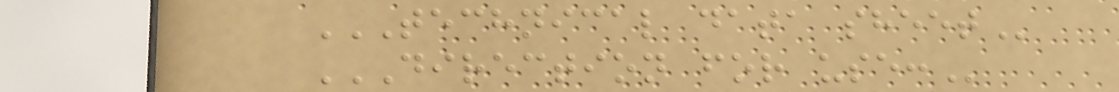TECHNICAL DATA SHEET
DIRECTION FOR USE:
